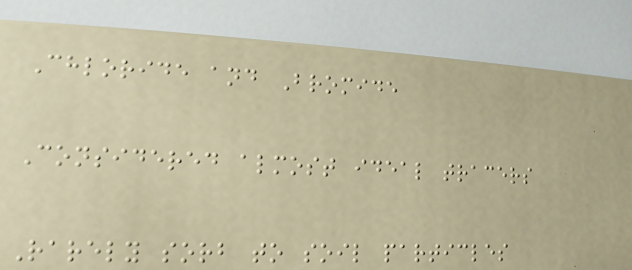Chloride and Bromide
Considered almost ideal tracers
Rarely sorb to soil particles
